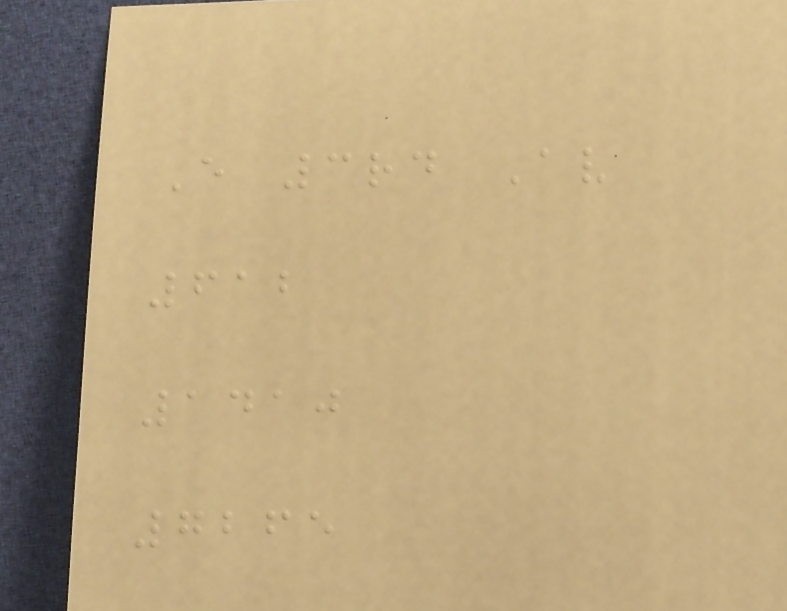E 3rd Av
612
1410
7265
